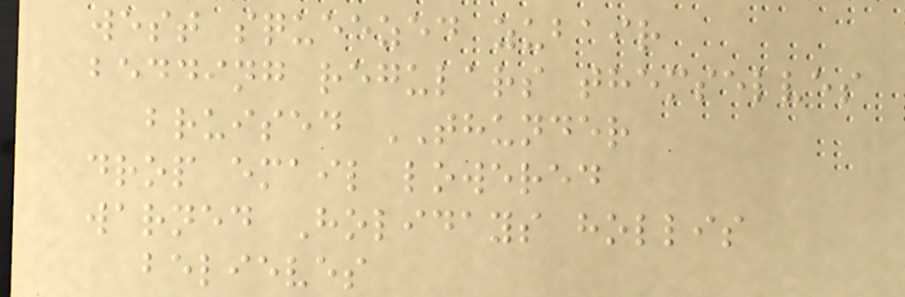west squeezed zubair
bedding regulars themselves
bruised THUNDER
drop email lowered
warned Holidays hollis
believes
